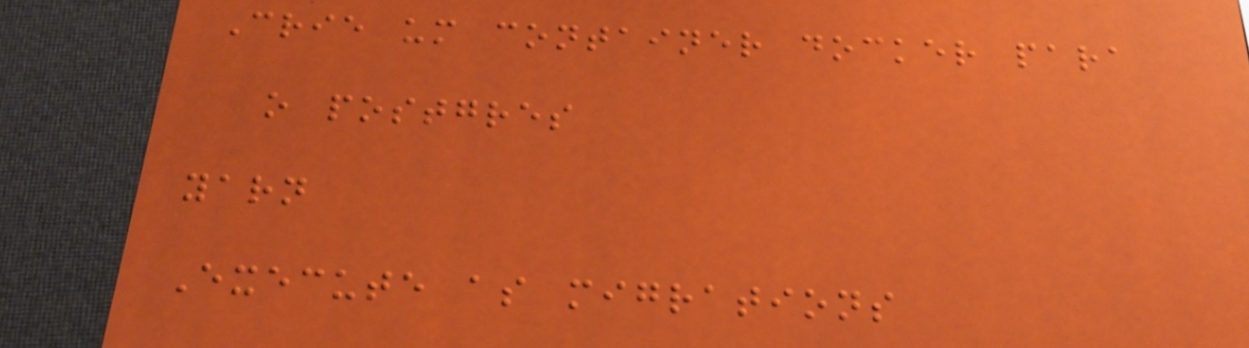Crie um container docker para
o postgres
yarn
Execute as migrations
